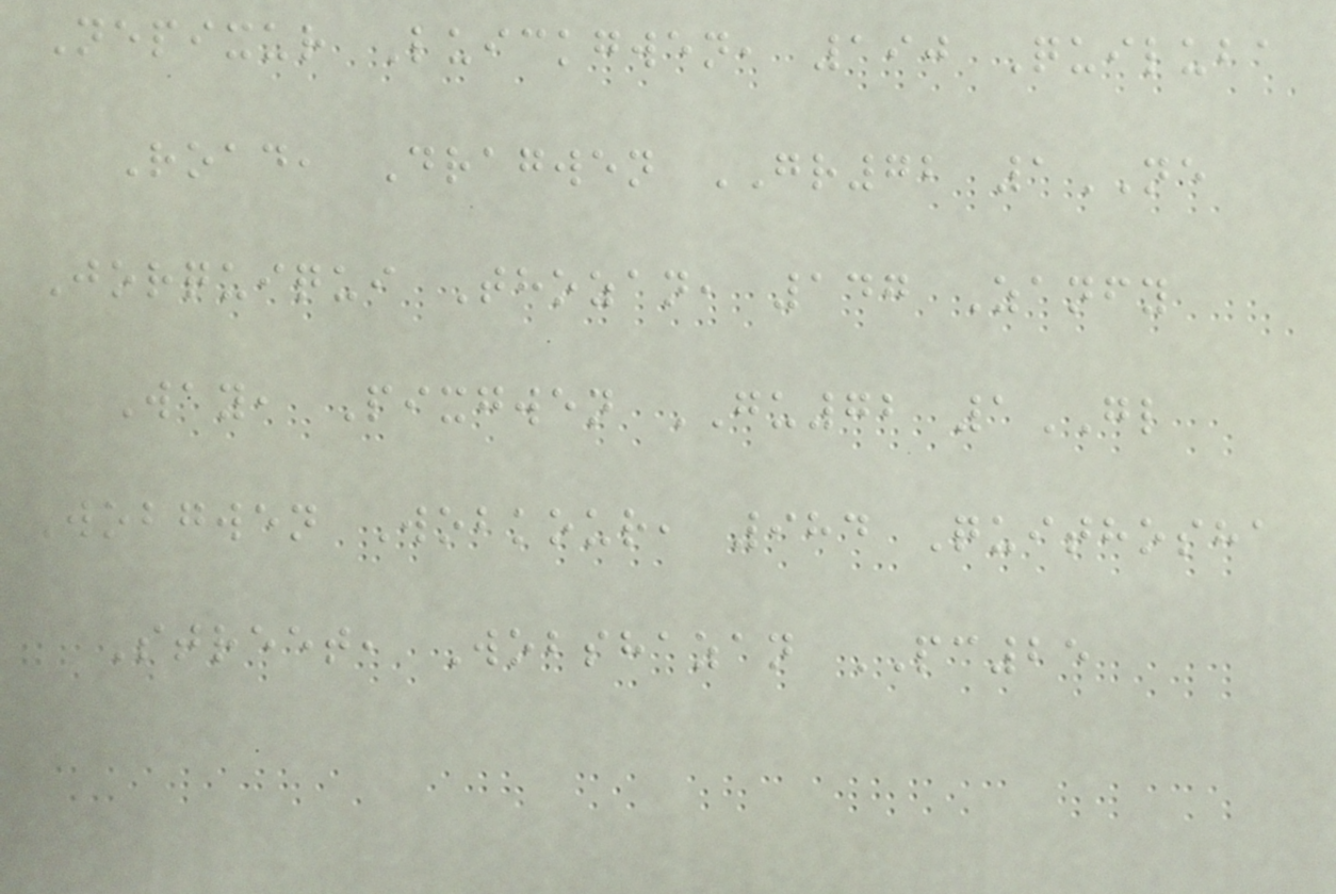Nepixur Luickgwen, 190 Quiluba
Road, Dragwen GR72 1NE
Jorquiqui Thozan, 147 Zanfy
Way, Pixgwen GU72 1GL
Wobgwen Wobkour, 984 Quithosha
Street, Wobshazan PC25
